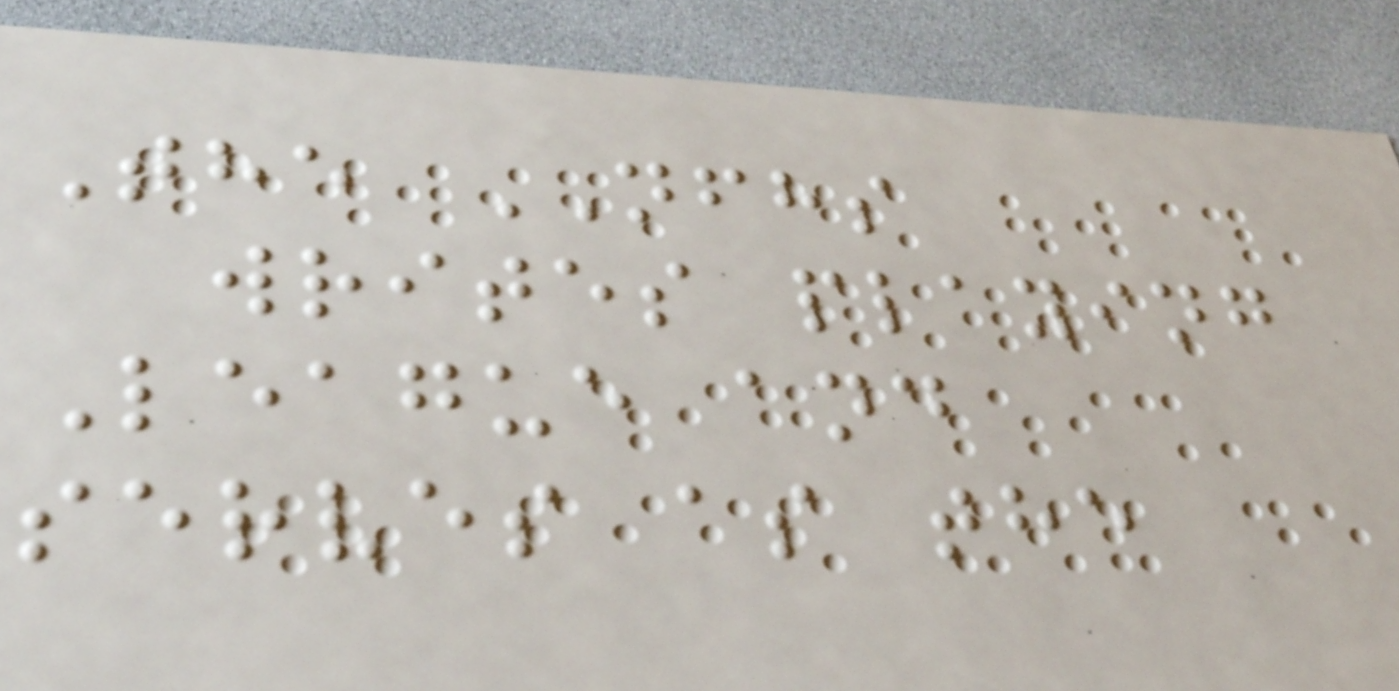The NFHS
writes playing
League and
serves as the
